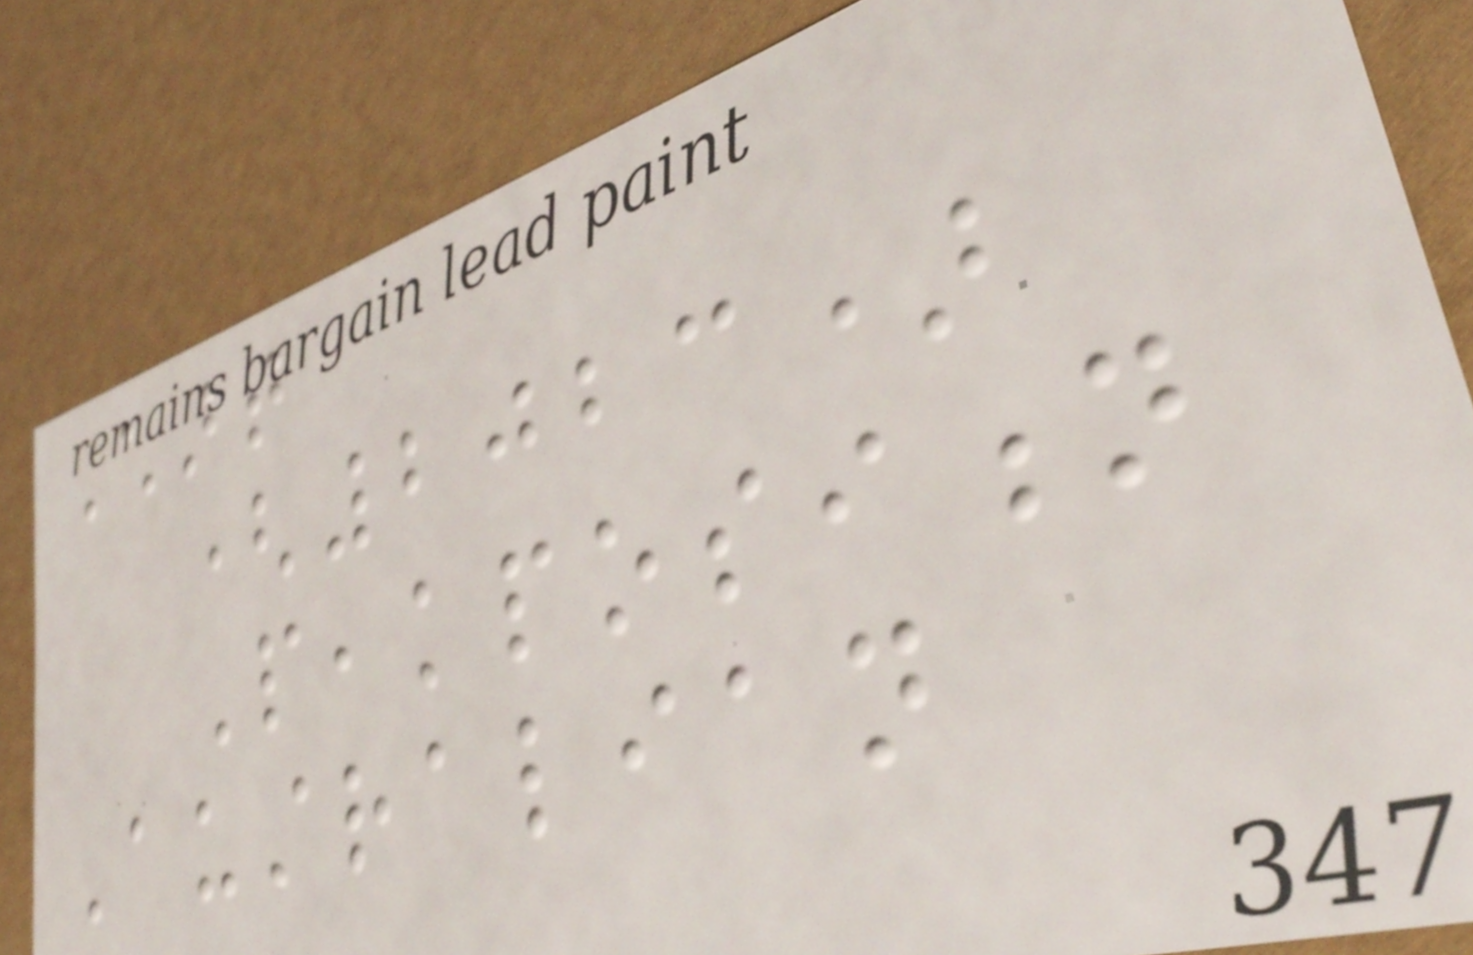Chart
(2023)
Peakposition
Australian
